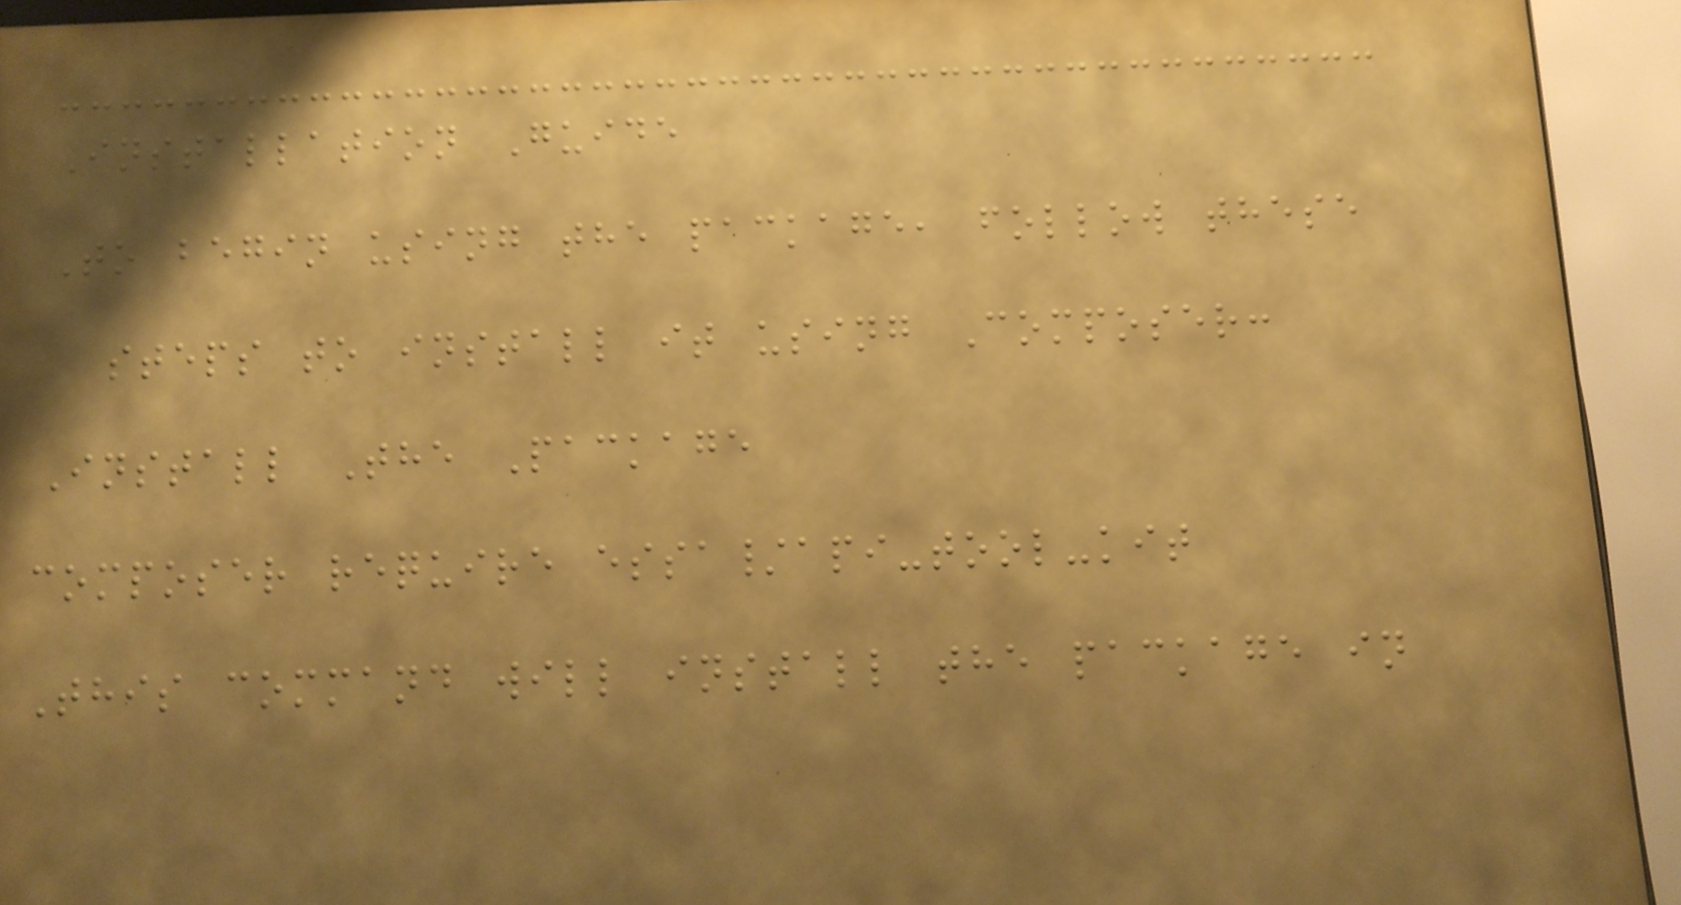Installation Guide
To begin using the package, follow these
steps to install it using Composer:
Install The Package
composer require essa/api-tool-kit
This command will install the package in
